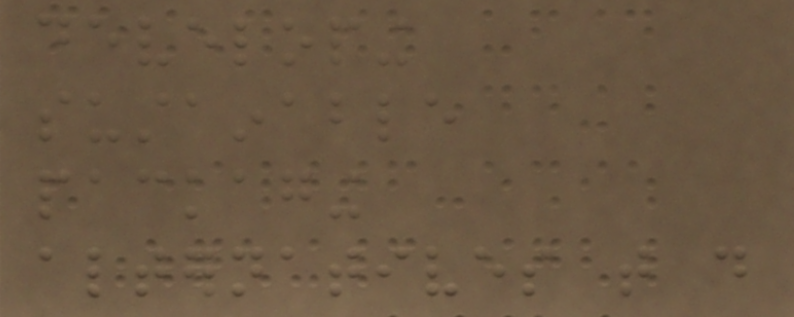developing
sustainable
packaging
alternatives that do
